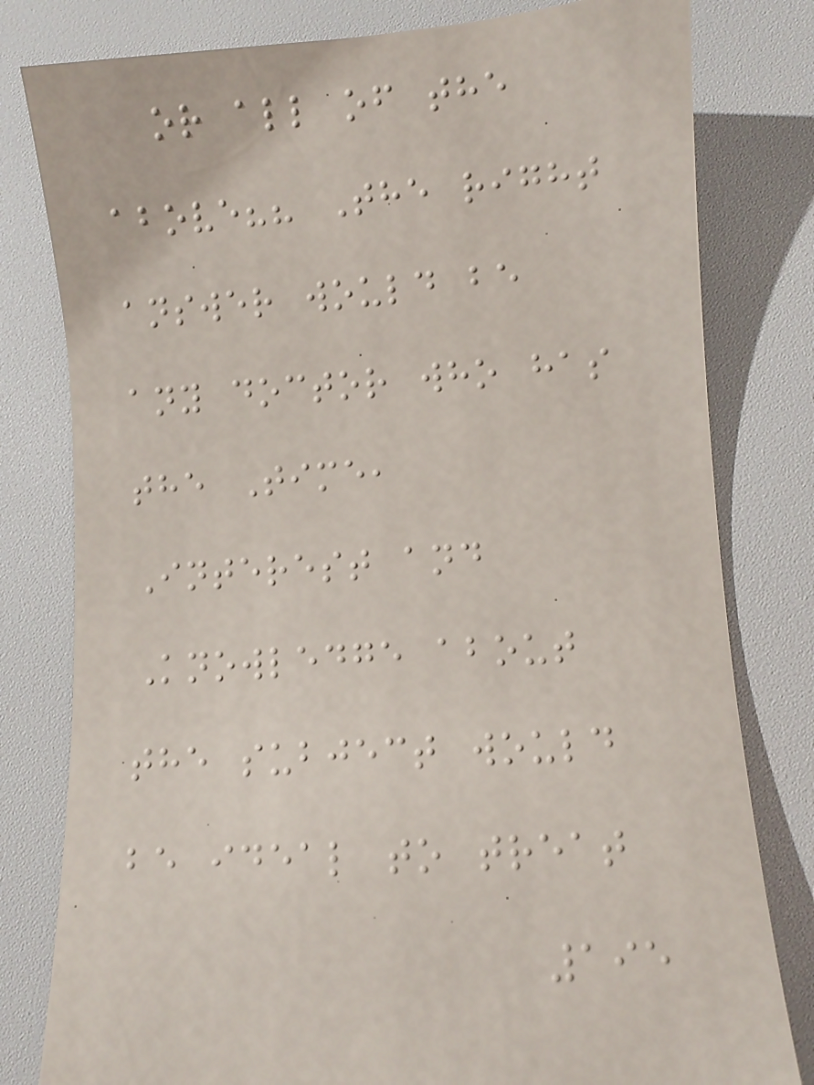or all of the
above?? The right
answer would be
any doctor who has
the Time,
Interest and
Knowledge about
the subject would
be ideal to treat
195
